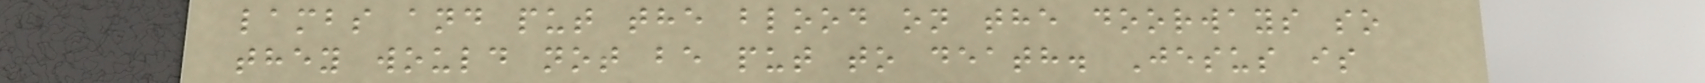lambs and put the blood on the doorways so
they would not be put to death. Jesus is
